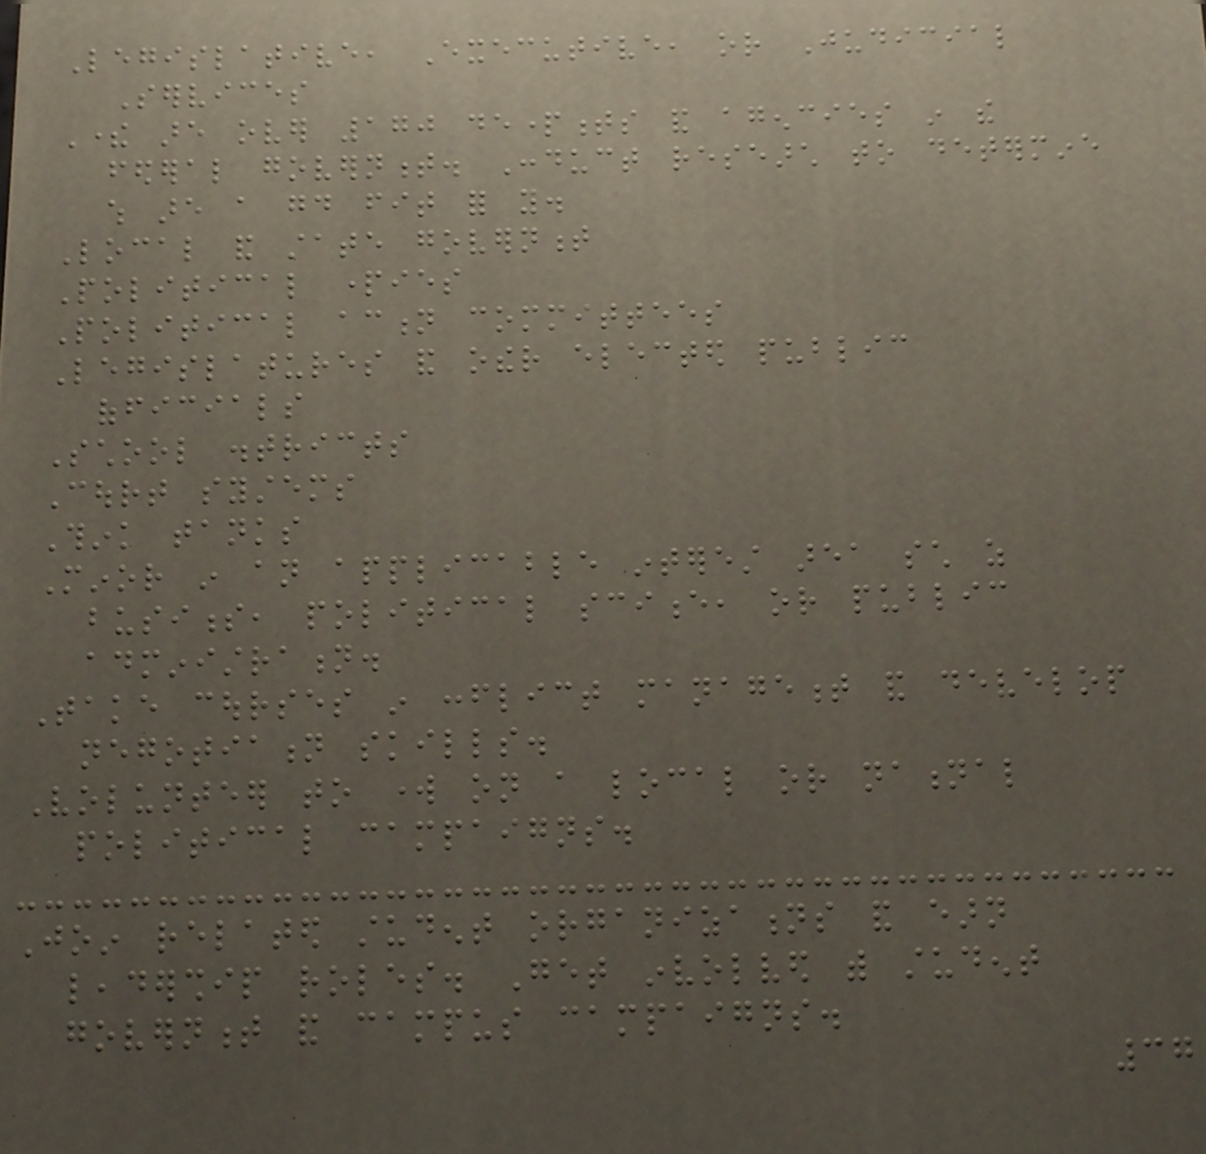Legislative, Executive, or Judicial
Services
There are over 170 departments and agencies in the
federal government. Conduct research to determine
which are a good fit for you.
Local and state government
Political parties
Political action committees
Legislatures and other elected public
officials
School districts
Court systems
Think tanks
Minor in an applicable interest area such as
business, political science, or public
administration.
Take courses in conflict management and develop
negotiation skills.
Volunteer to work on a local or national
political campaigns.
Join related student organizations and earn
leadership roles. Get involved with student
government and campus campaigns.
37
